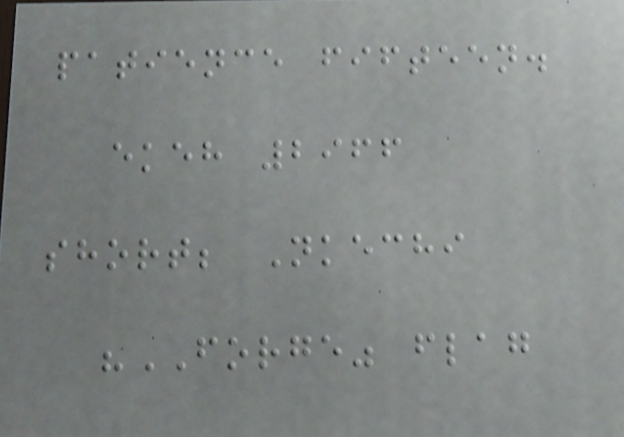patience fifteen.
ekeh 2966
short; Nkechi
"FORGE" flag
